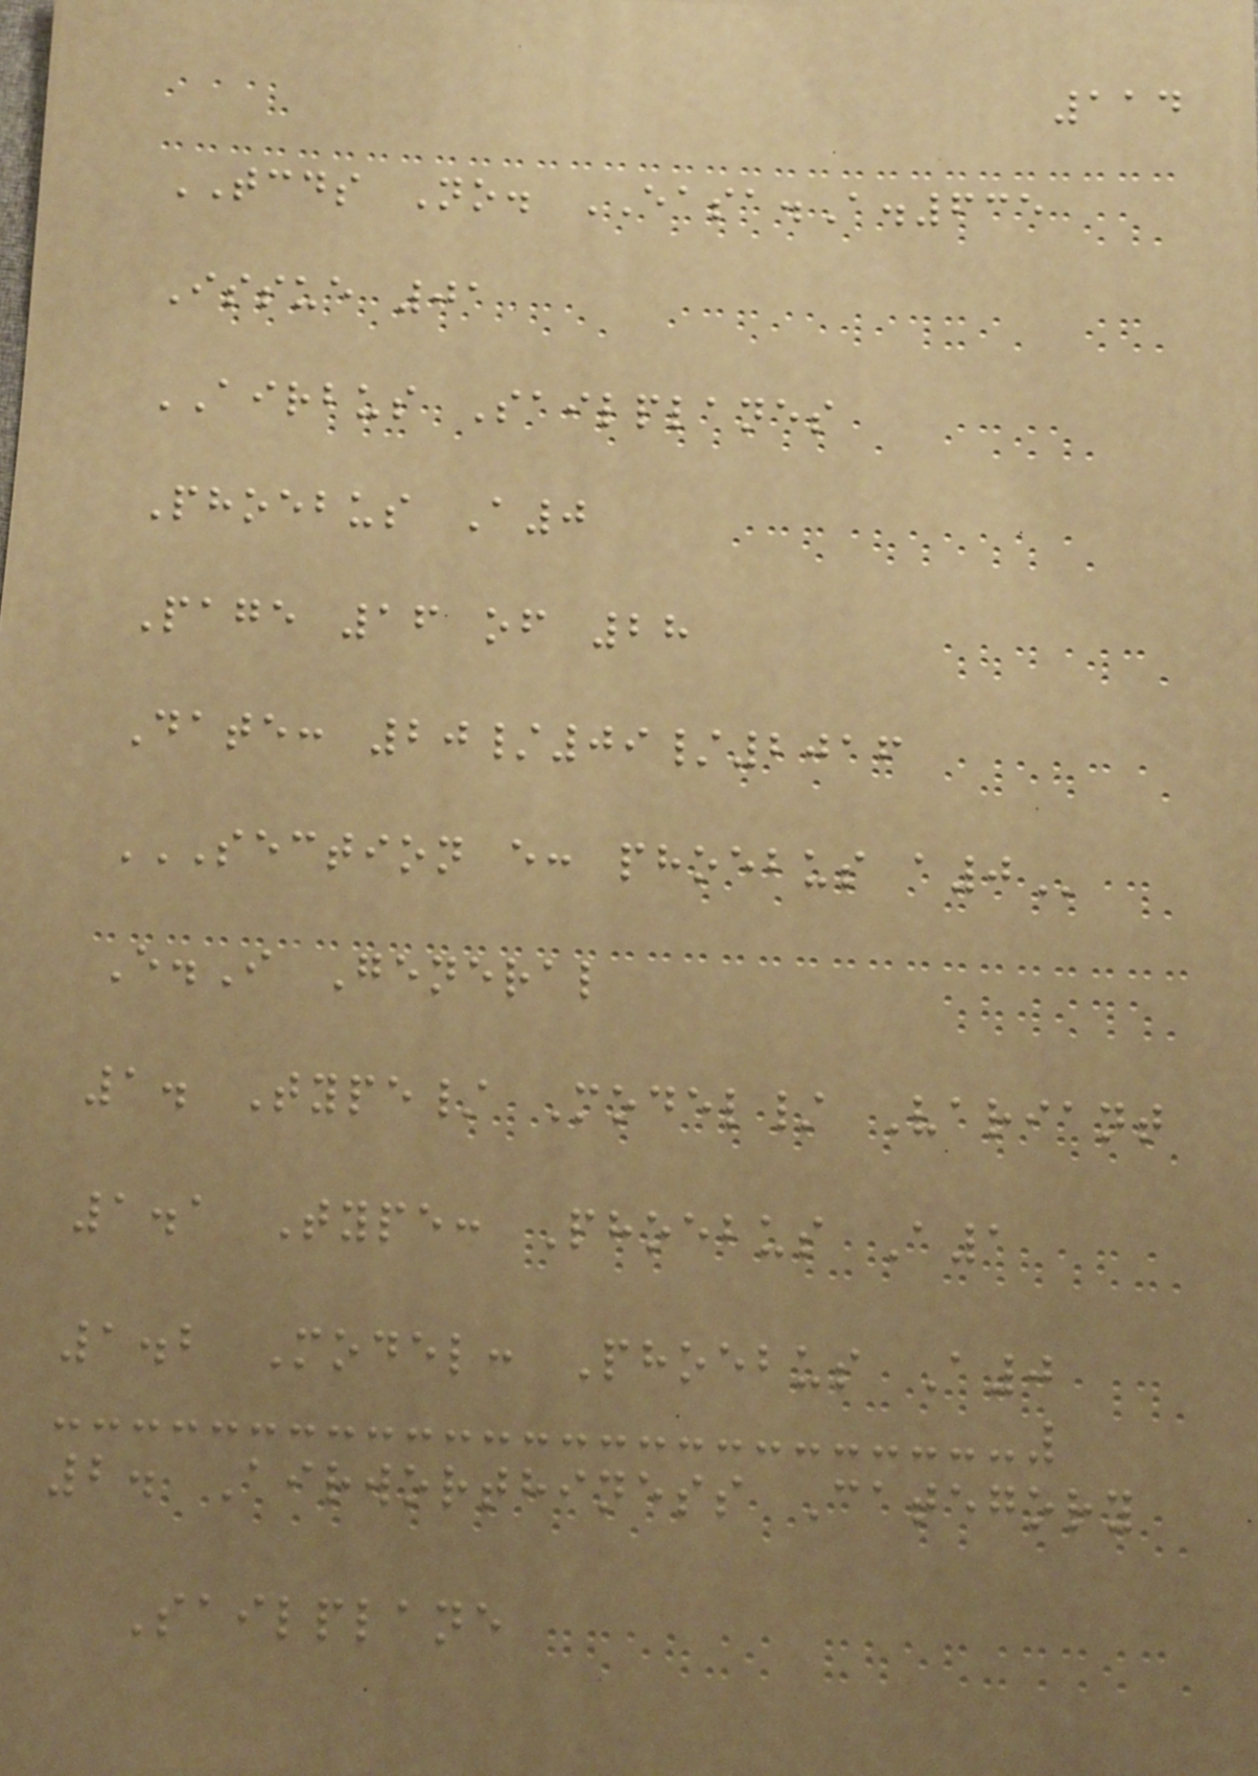114
TCDS No. EASA.A.635
Issue 01
AIRBUS Sailplanes
Phoebus A0
Page 16 of 28
Date: 20/09/2016
SECTION E: PHOEBUS A0
E.I General
1. Type/ Model/ Variant
1.1 Type: Phoebus A1
1.2 Model: Phoebus A0
2. Airworthiness Category
Sailplane
